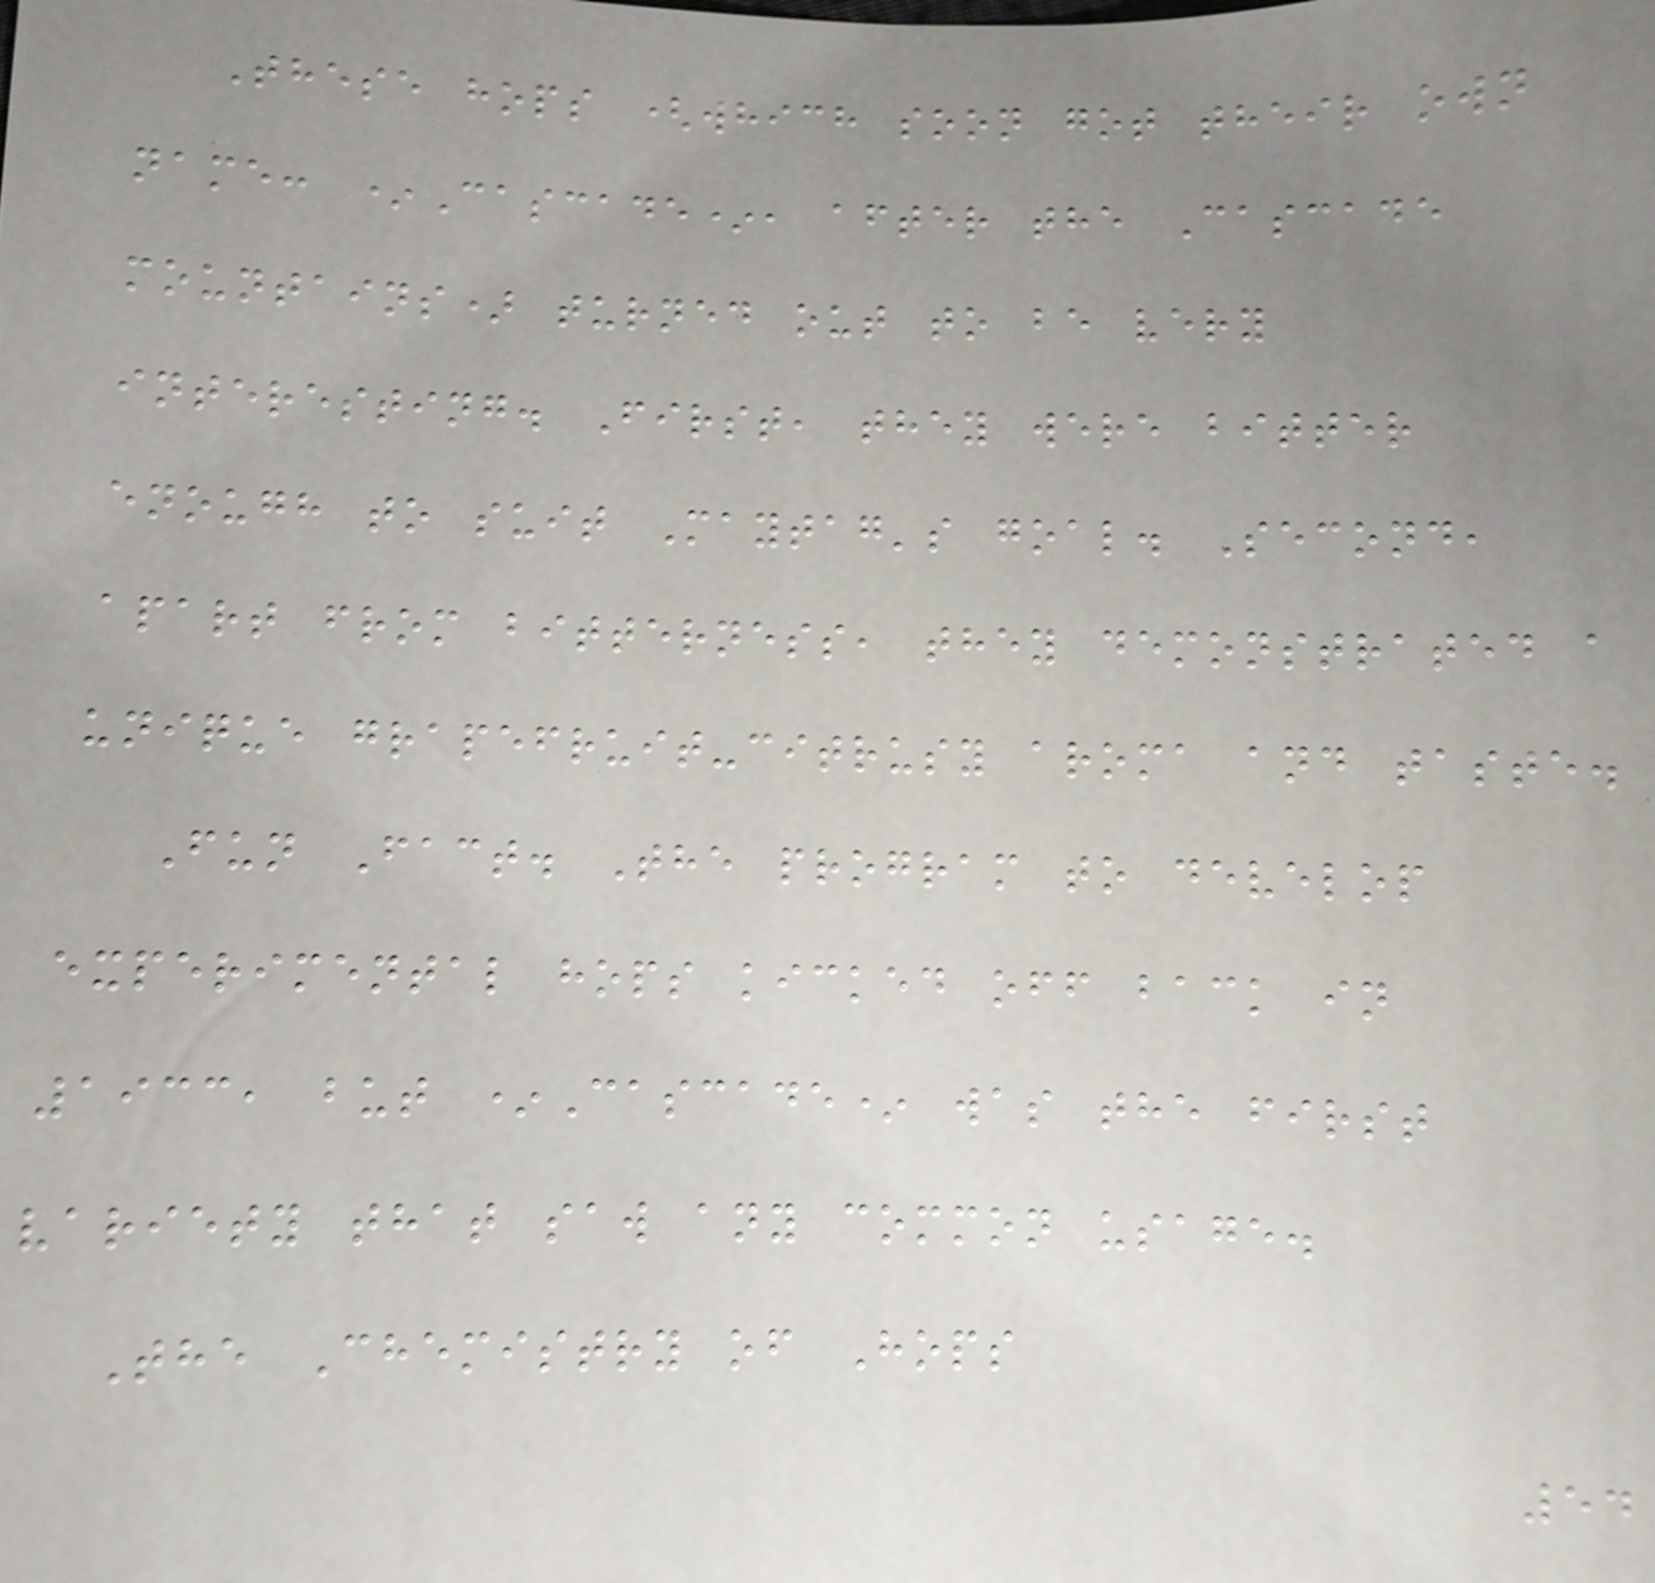These hops (which soon got their own
name: *Cascade*, after the Cascade
mountains) turned out to be very
interesting. First, they were bitter
enough to suit Maytag's goal. Second,
apart from bitterness, they demonstrated a
unique grapefruit-citrusy aroma and taste.
Fun Fact. The program to develop
experimental hops kicked off back in
1933, but *Cascade* was the first
variety that saw any common usage.
The Chemistry of Hops
54
